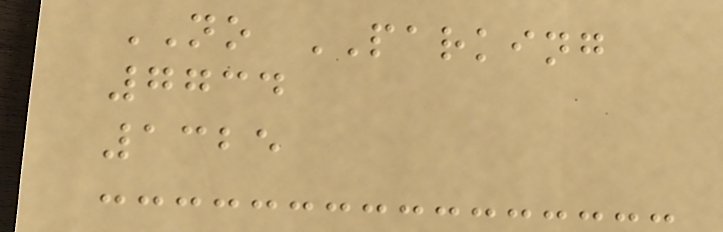NO PARKING
7734
1325
